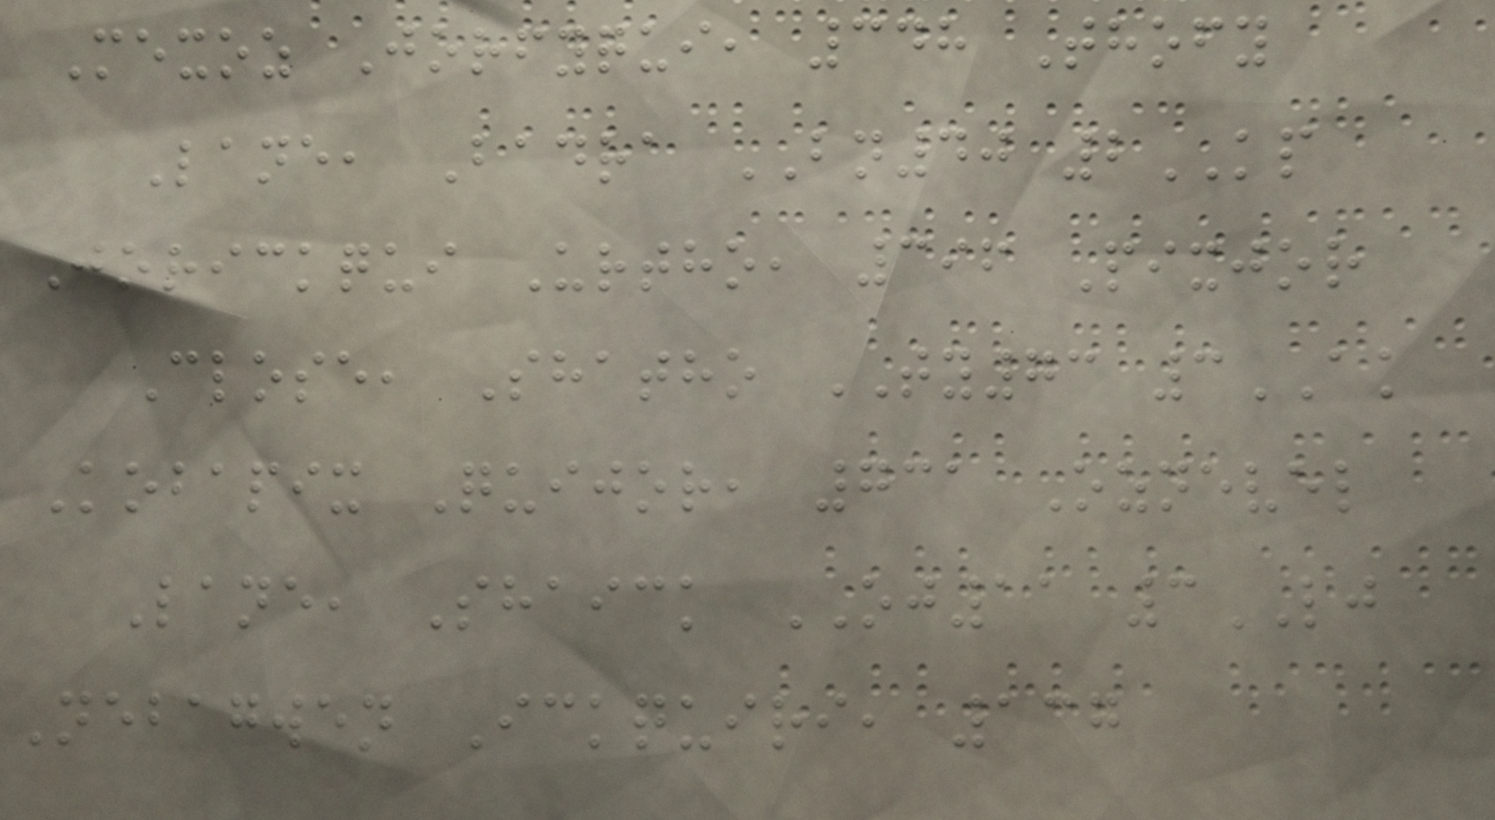Mexoz Jorfyqui, 348 Thofy
Lane, Badra BN40 2KP
Jorickqui Urtho, 396 Pixjor
Close, Shatho TY73 3AK
Kobapix Quijor, 731 Oznevel
Lane, Shaick OJ11 3LJ
Nebagwen Ickquiri, 137
